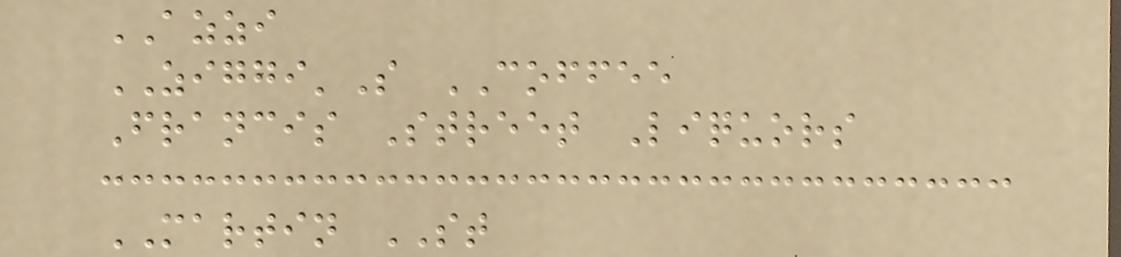AZZI
ZIGGI'S COFFEE
Francis Street Liquors
MARTIN ST
